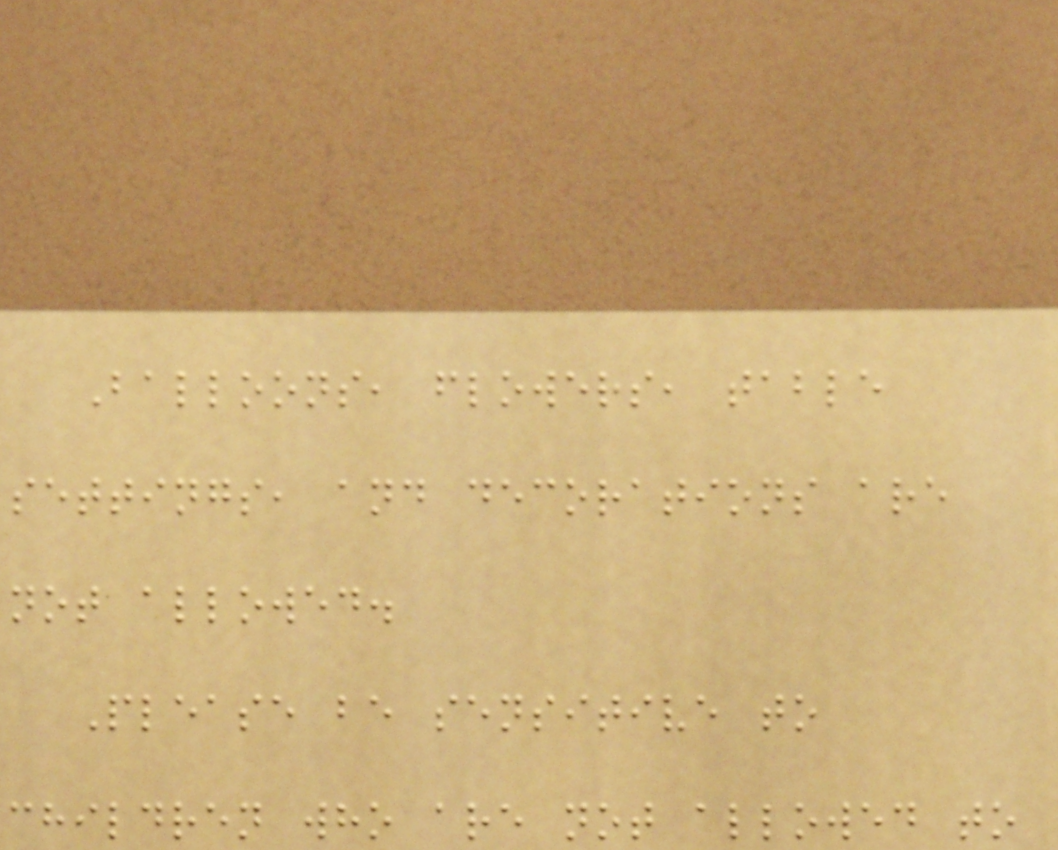Balloons, flowers, table
settings, and decorations are
not allowed.
Please be sensitive to
children who are not allowed to
